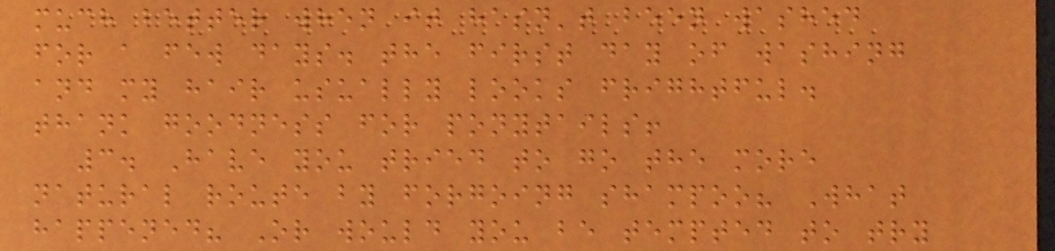much better when it hasn't been washed
for a few days. the first day of washing
and my hair usually looks frightful.
thank goodness for ponytails!
3. Have you tried to go the more
natural route by forgoing shampoo? What
happened? Or would you be tempted to try
